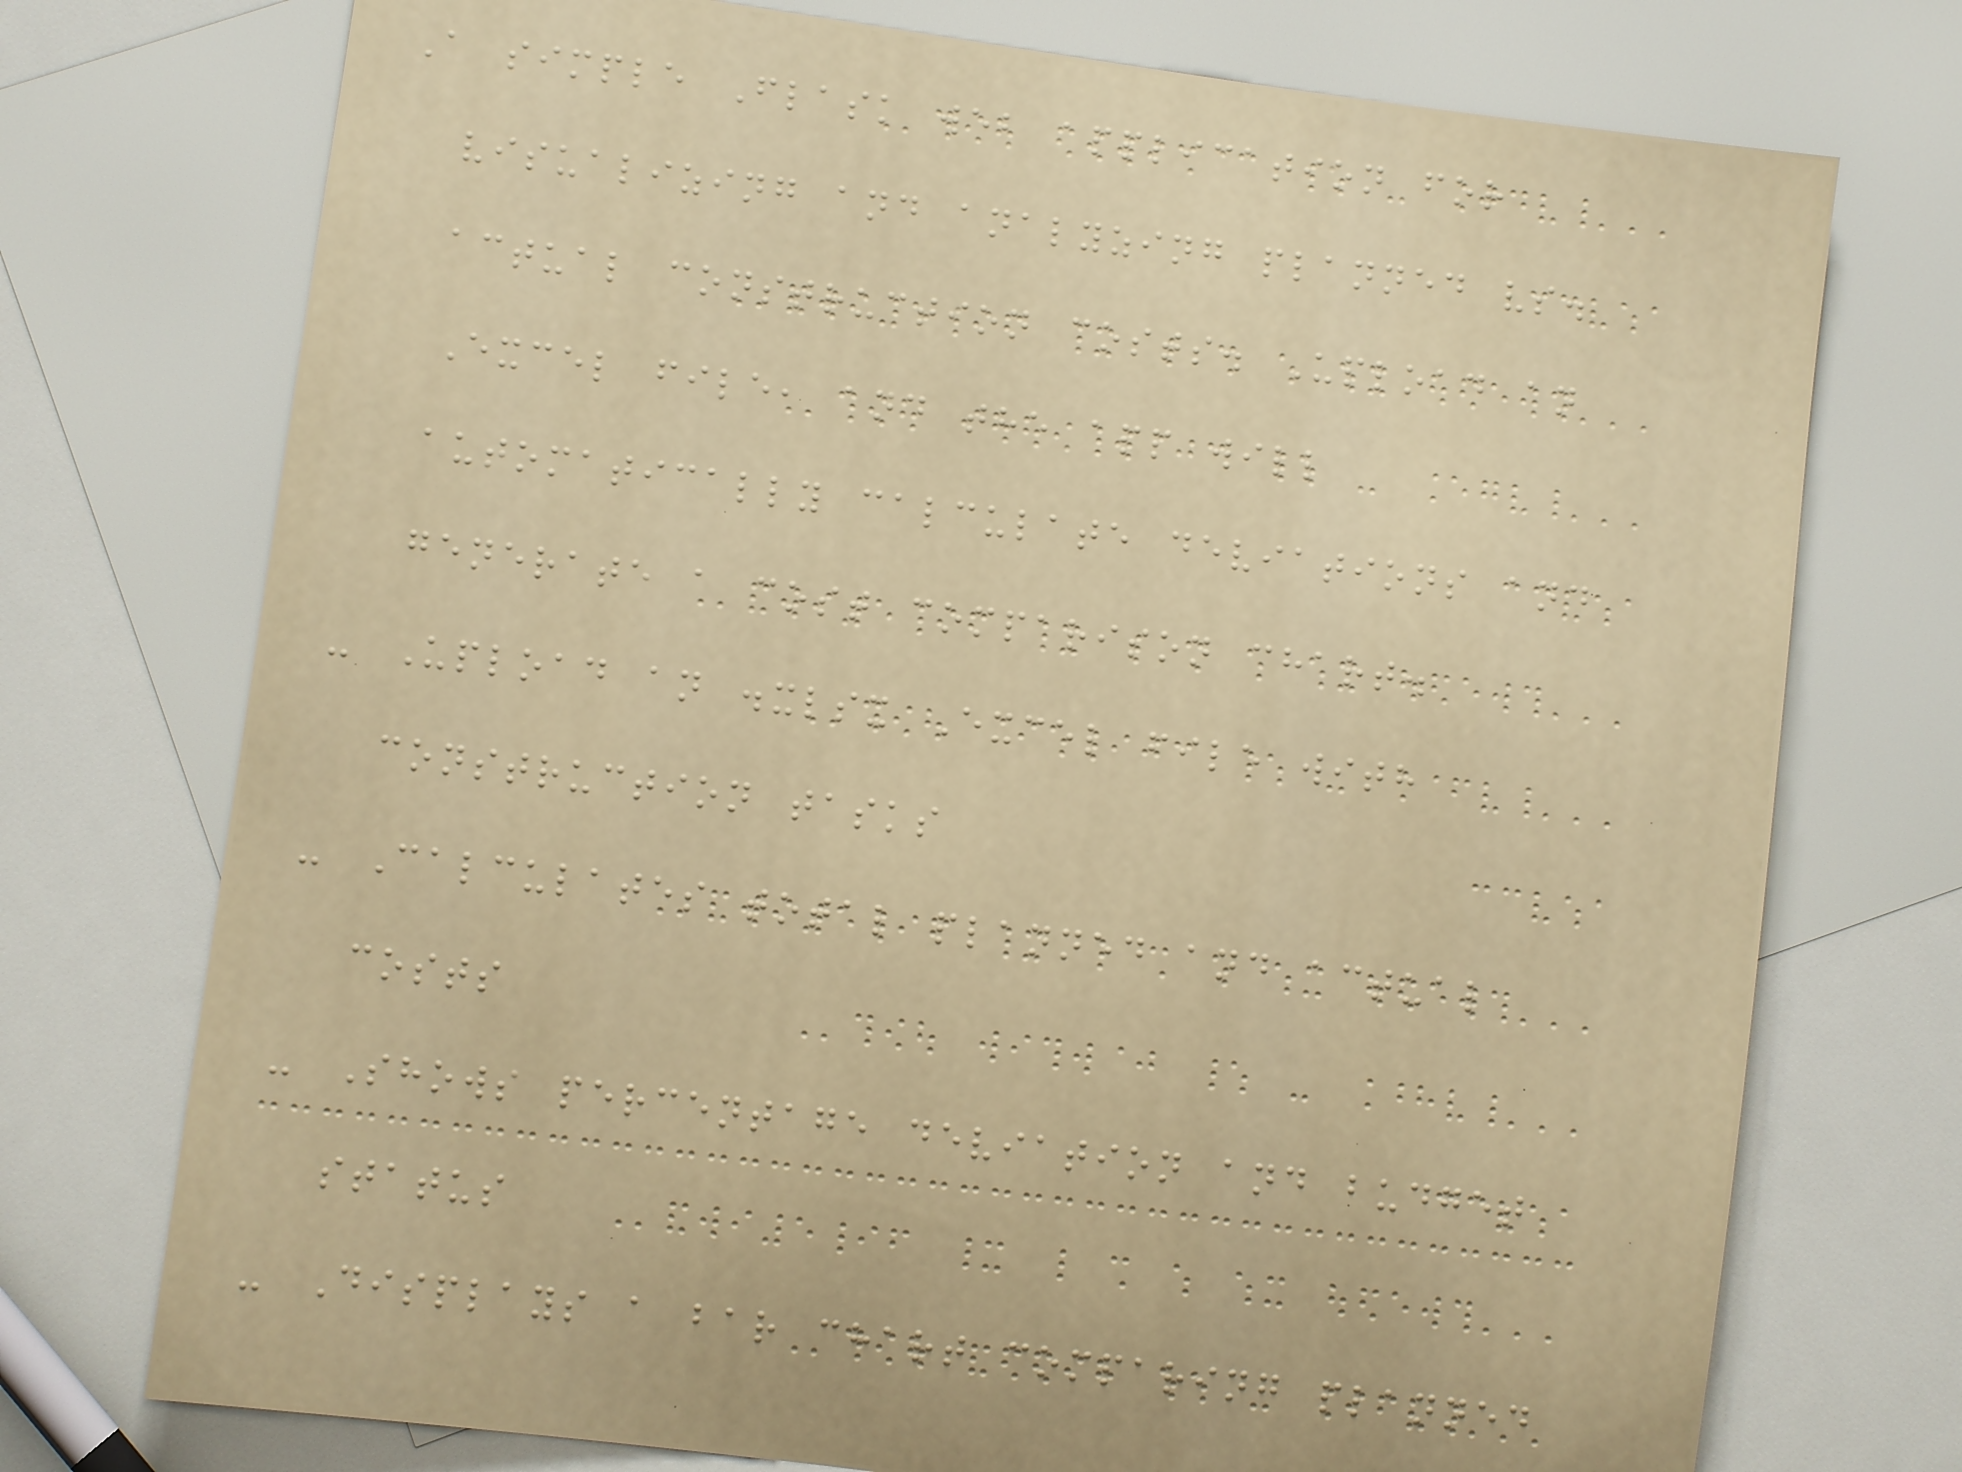A simple Flask web application for
visualizing and analyzing planned vs.
actual construction costs. Upload an
Excel file, and the app will
automatically calculate deviations and
generate a cost comparison chart.
- Upload an .xlsx Excel file with
construction tasks
- Calculates total planned and actual
costs
- Shows percentage deviation and budget
status
- Displays a bar chart comparing planned
